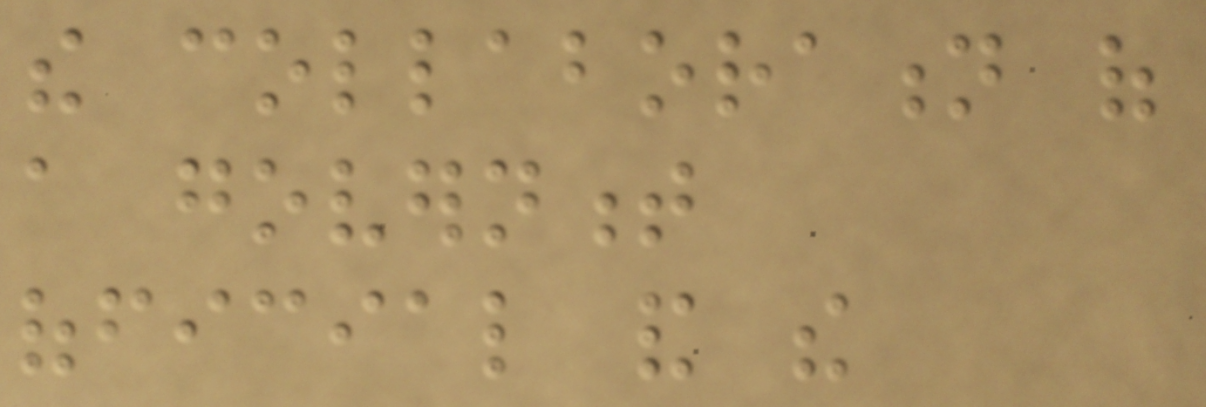the collaboration of
a government
official and the
